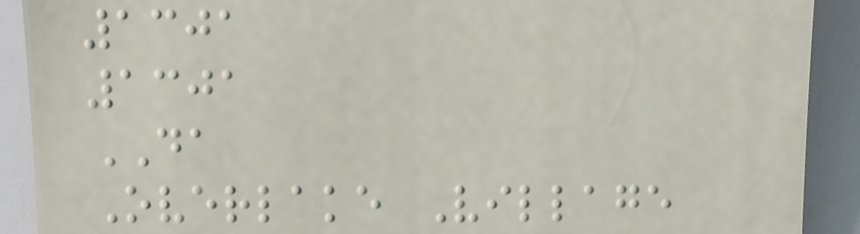1301
1301
DA
Overlake Village
